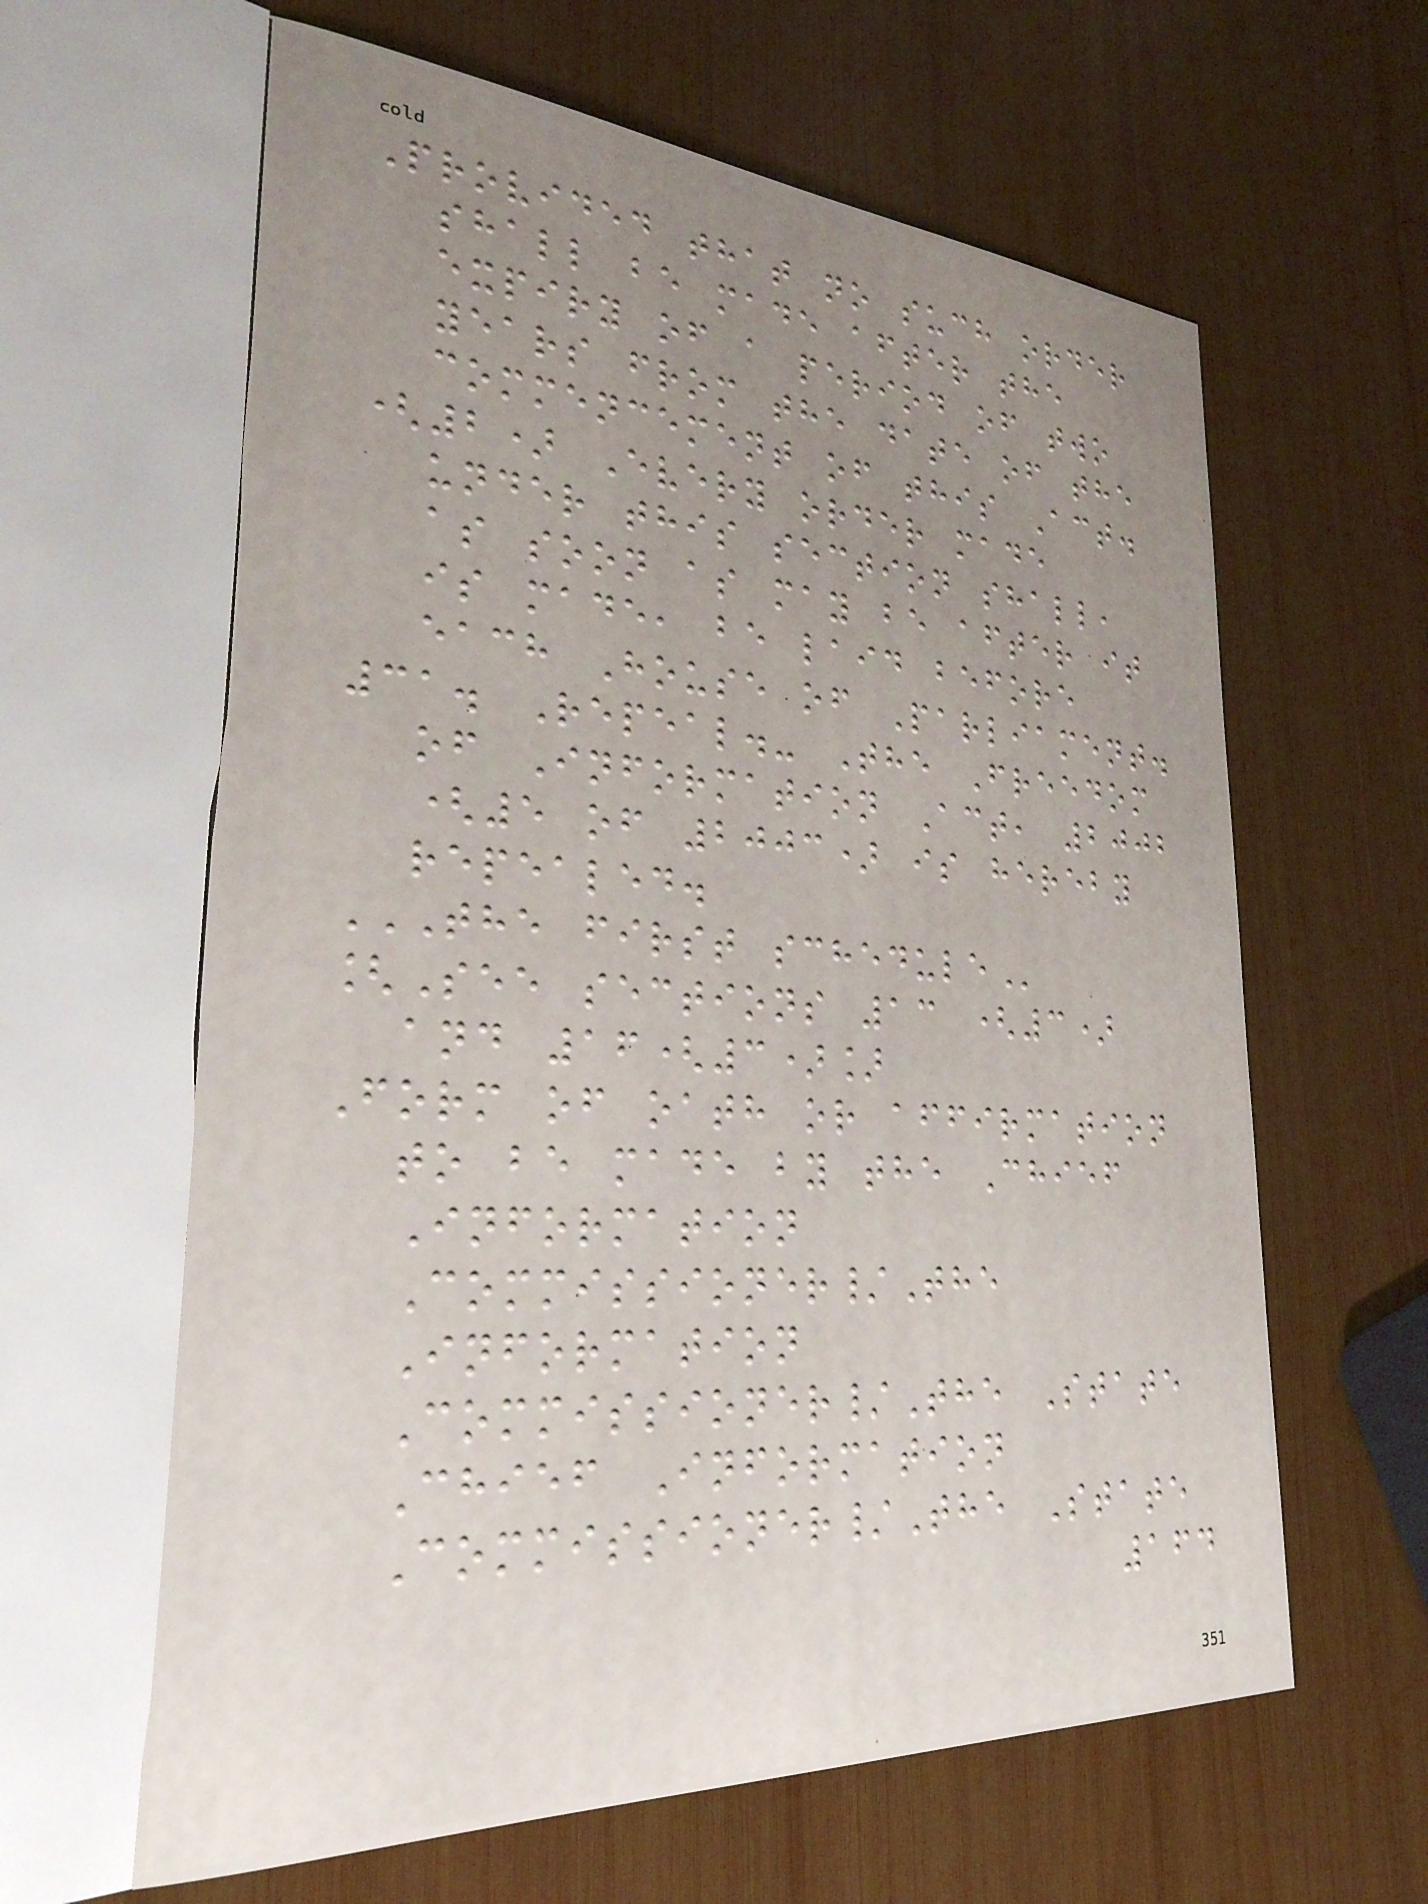Provided that no such order
shall be made after the
expiry of a period of two
years from the date of the
commencement of this Act.
(2) Every order made
under this section shall,
as soon as may be after it
is made, be laid before
each House of Parliament.
31. Repeal.- The Freedom
of Information Act, 2002
(5 of 2003) is hereby
repealed.
THE FIRST SCHEDULE
[See sections 13 (3)
and 16(3)]
Form of oath or affirmation
to be made by the Chief
Information
Commissioner/The
Information
Commissioner/The State
Chief Information
Commissioner/The State
164
